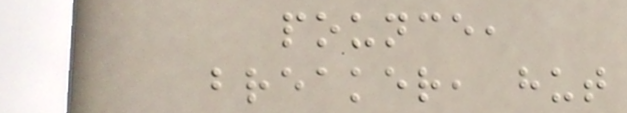pounce,
breaker, hut
